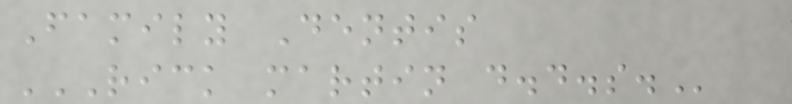Family Dentis
RICK MARTIN D.D.S.
